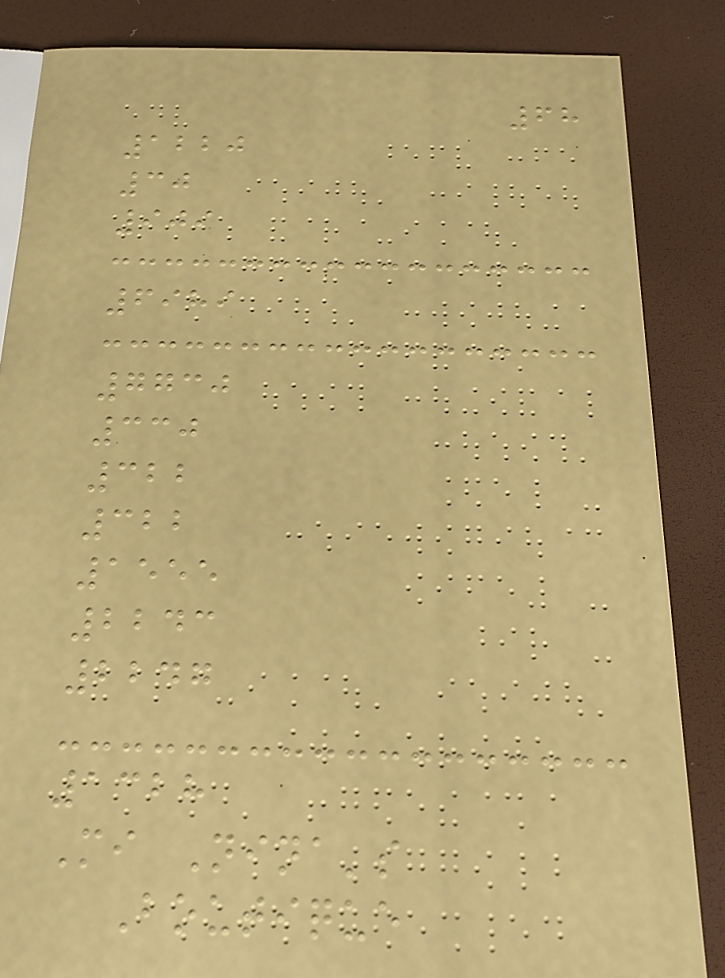68
1220
30
909
6989
7730
330
322
322
1555
2243
2247
1328
Mi Nina's
Boutique
